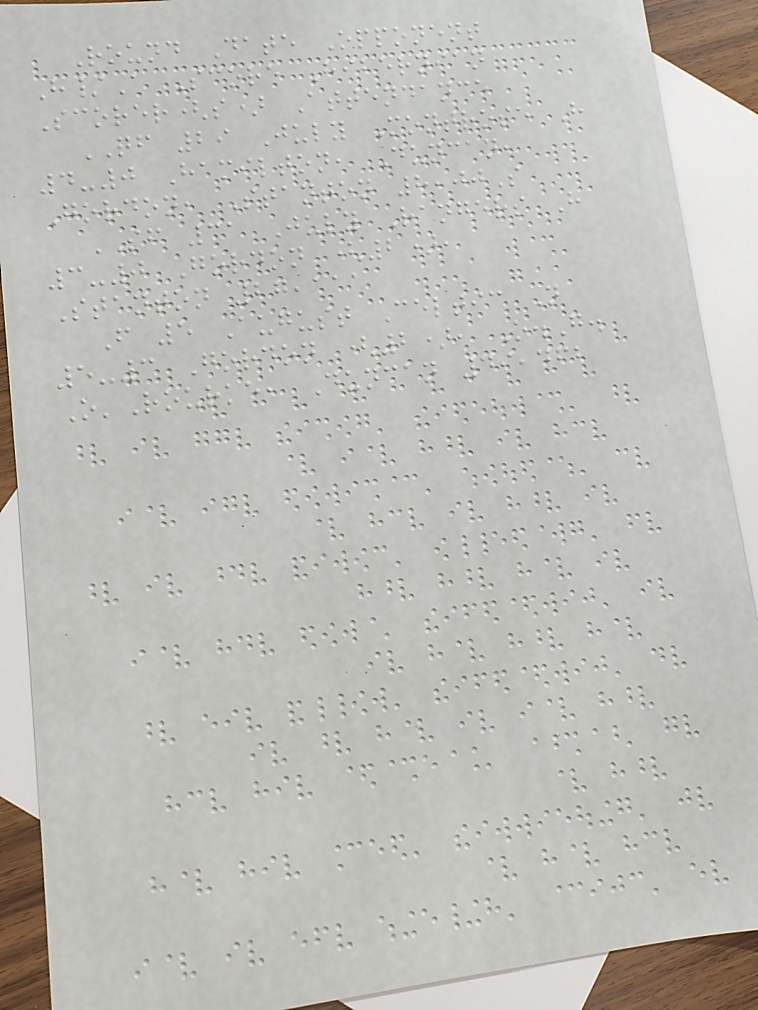Round Date Opponent
H/A Score Hibernian
Scorer(s) Attendance
QF 29 July Montrose H
4-0 Hamilton, Duncan,
Gordon, Stanton 8,00S
SF 31 July Rangers H
3-0 Gordon (2),
Stanton 27,111
F 5 August Celtic N
5-3 Gordon (2), O.G.
O'Rourke, Duncan 49,462
